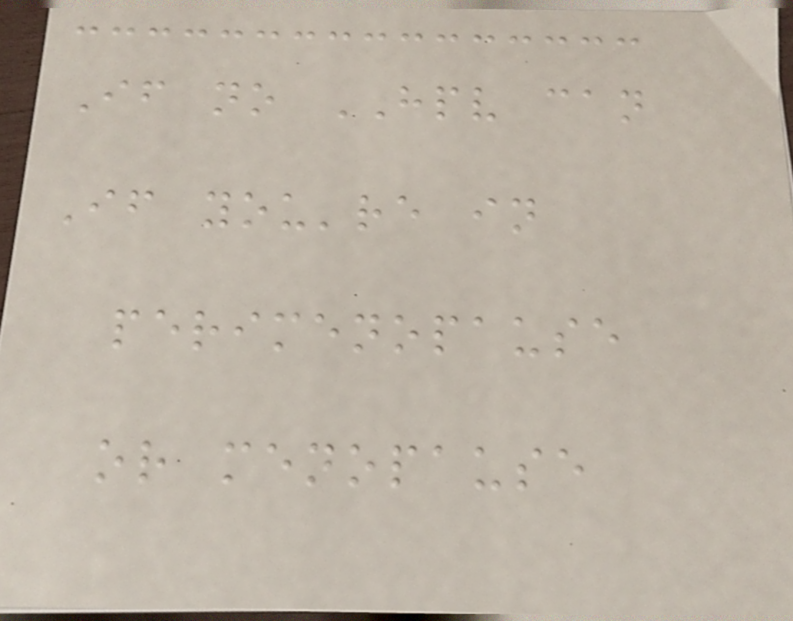If no HPV can
If you're in
perimenopause
or menopause
